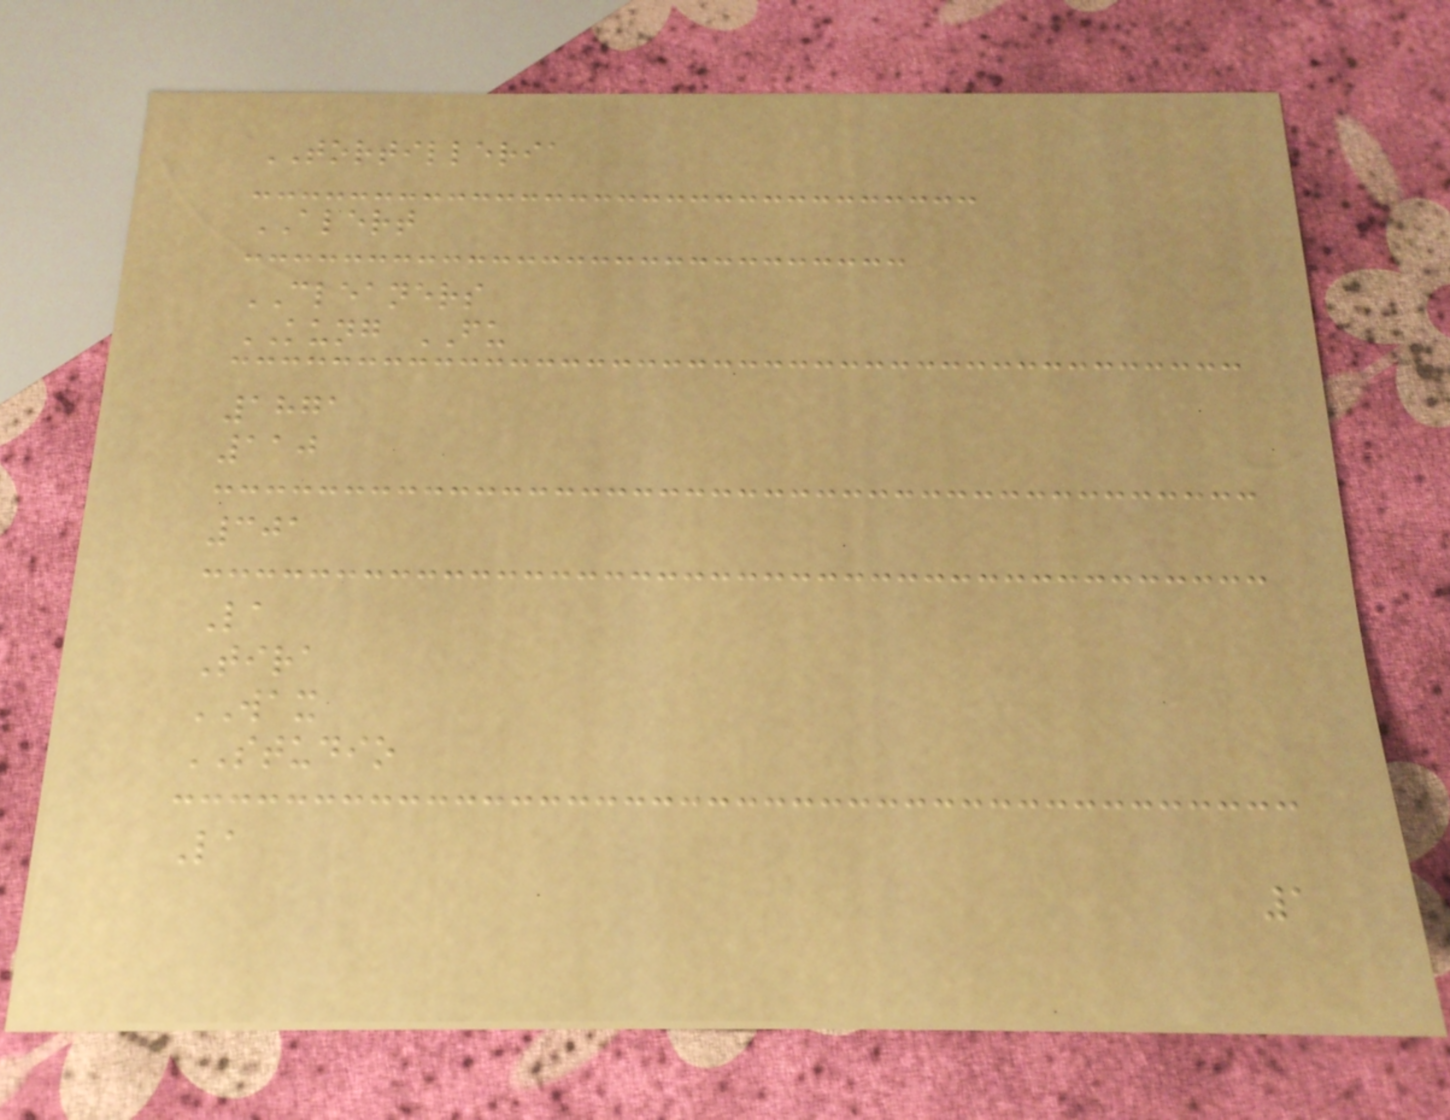TORTILLERIA
ALERT
CLEANERS
KUNG FU
1871
110
301
La
Tira
WAX
STUDIO
La
1
